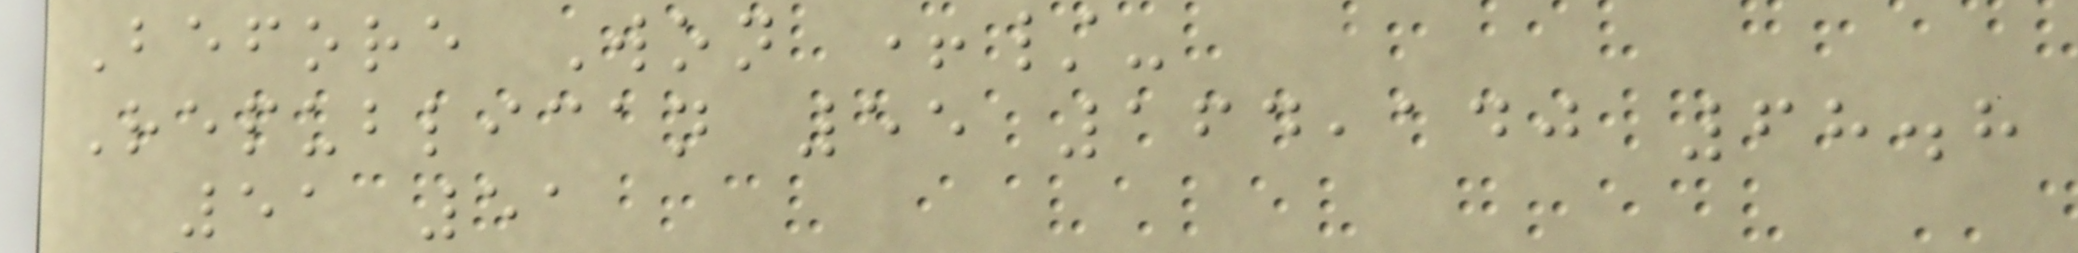Before Won +/-
Republican 55 164,140 68.8
51 51
